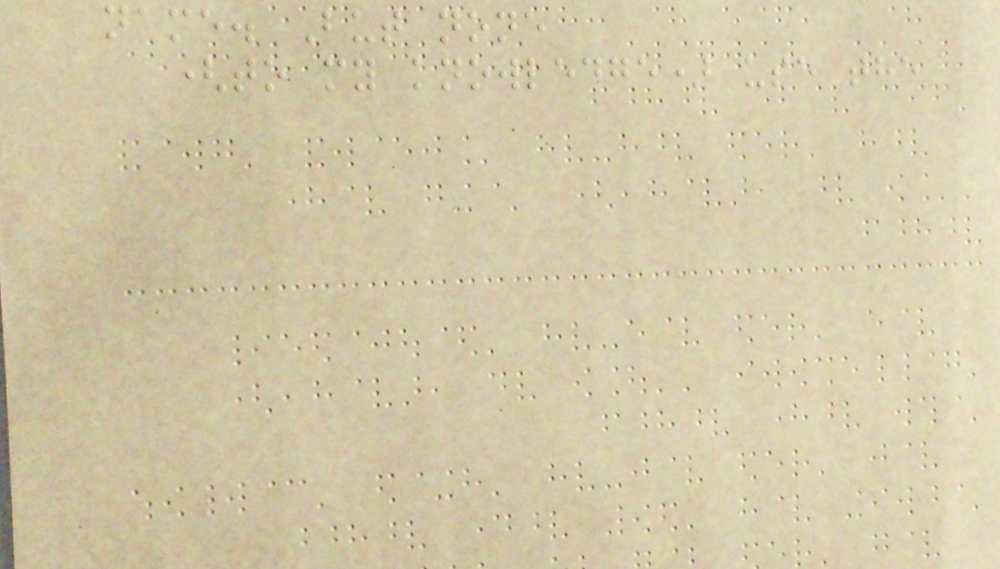name. But none
(to my knowledge) use the
